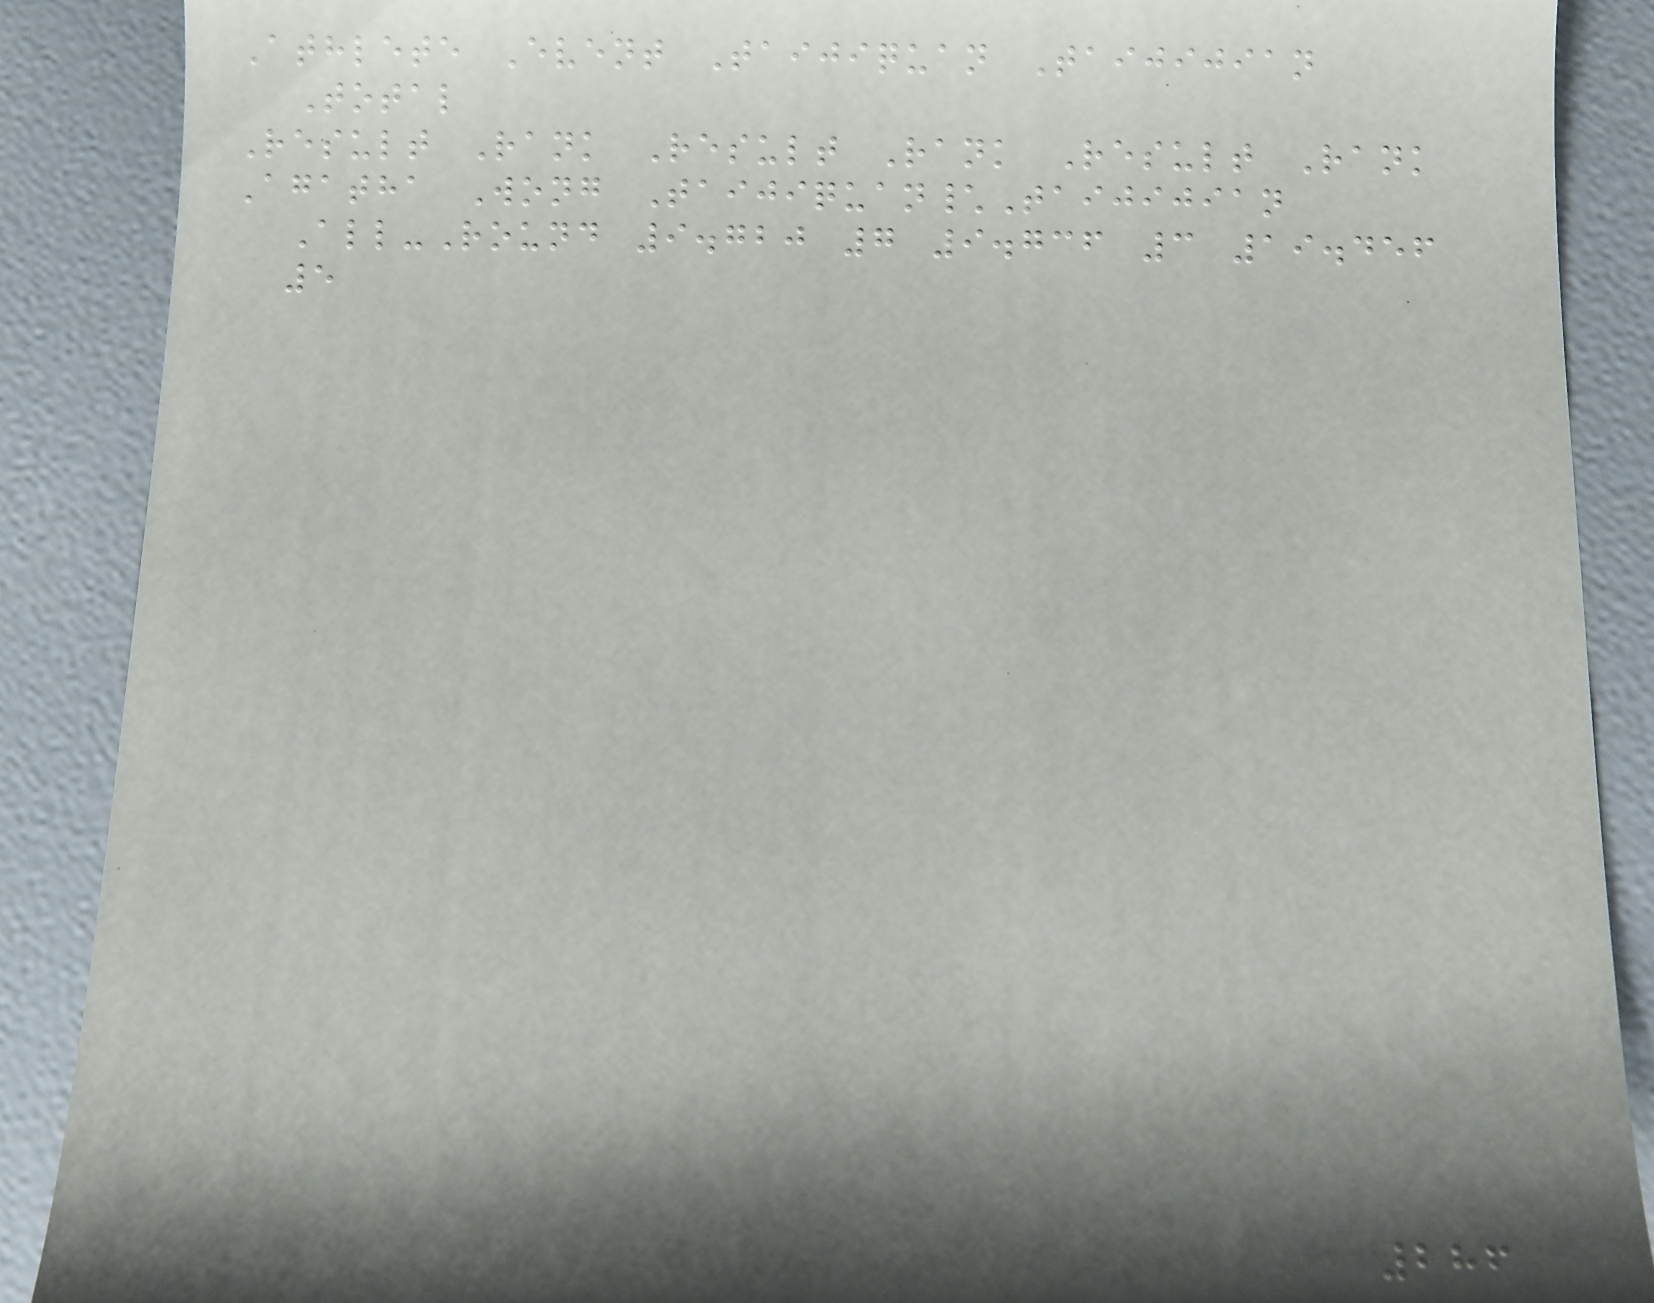Athlete Event Taijiquan Taijijian
Total
Result Rank Result Rank Result Rank
Agatha Wong Taijiquan\Taijijian
All-Round 9.720 7 9.736 3 19.456
5
286
